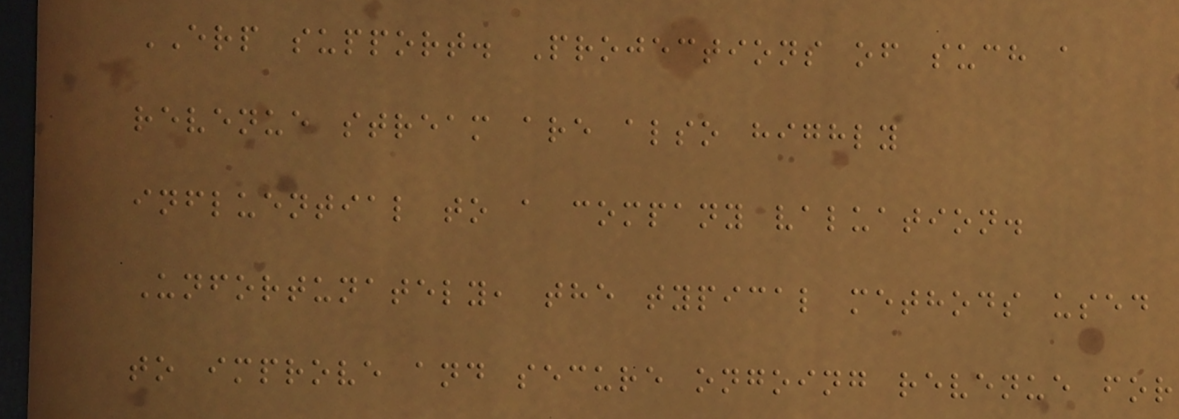ERP support. Projections of such a
revenue stream are also highly
influential to a company valuation.
Unfortunately, the typical methods used
to improve and secure ongoing revenue for
